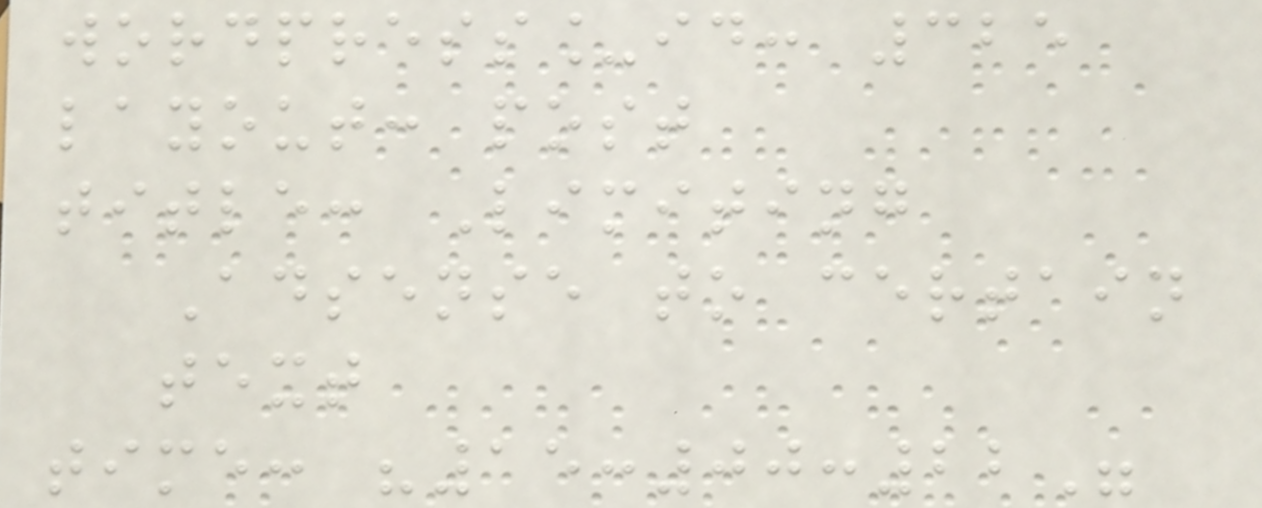wordpress_id: 325
layout: post
title: Limiting
Adsense to certain
text
time: "15:00:22"
